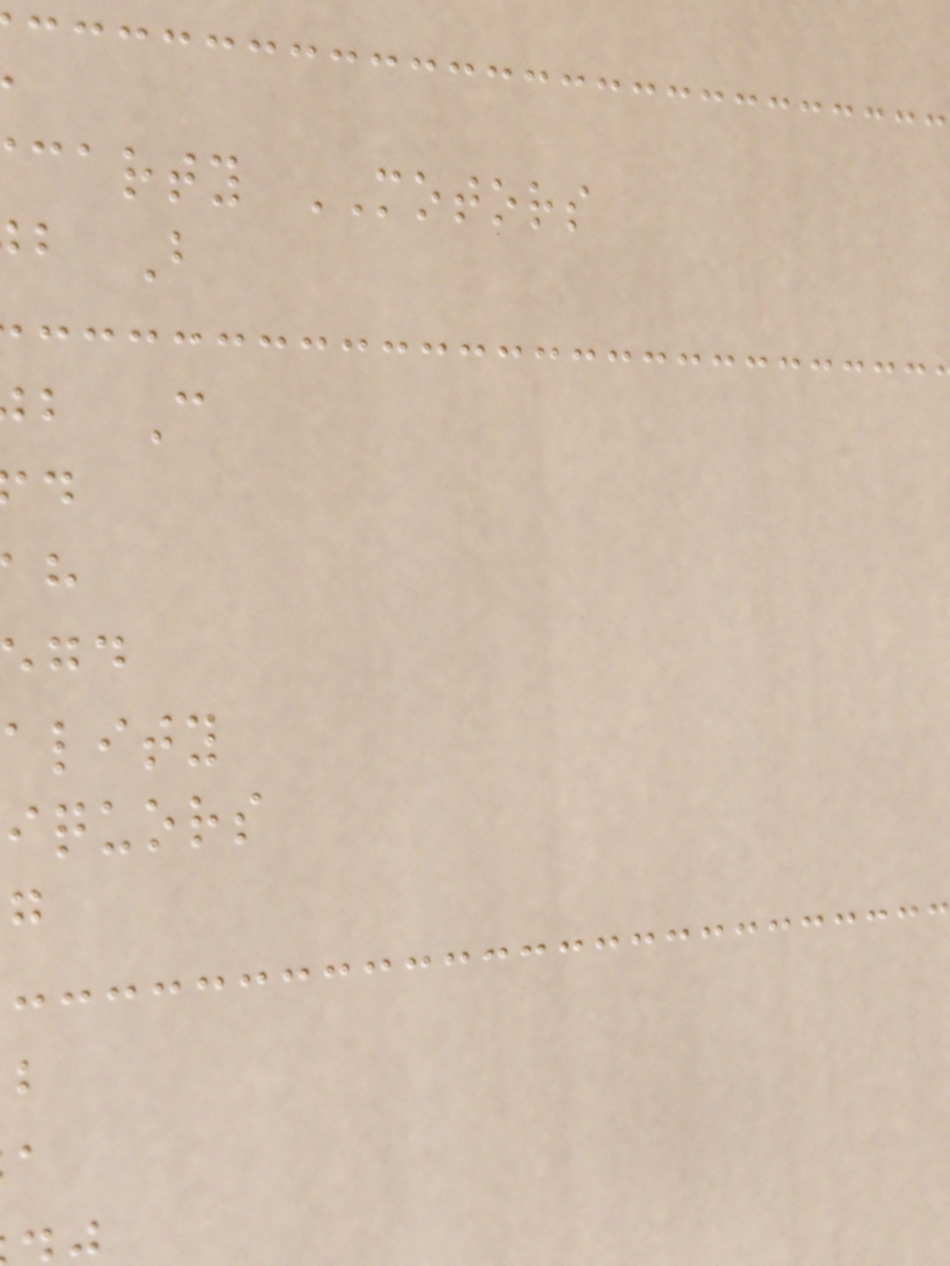carty MOTORS
b B
b C
ality
iquors
